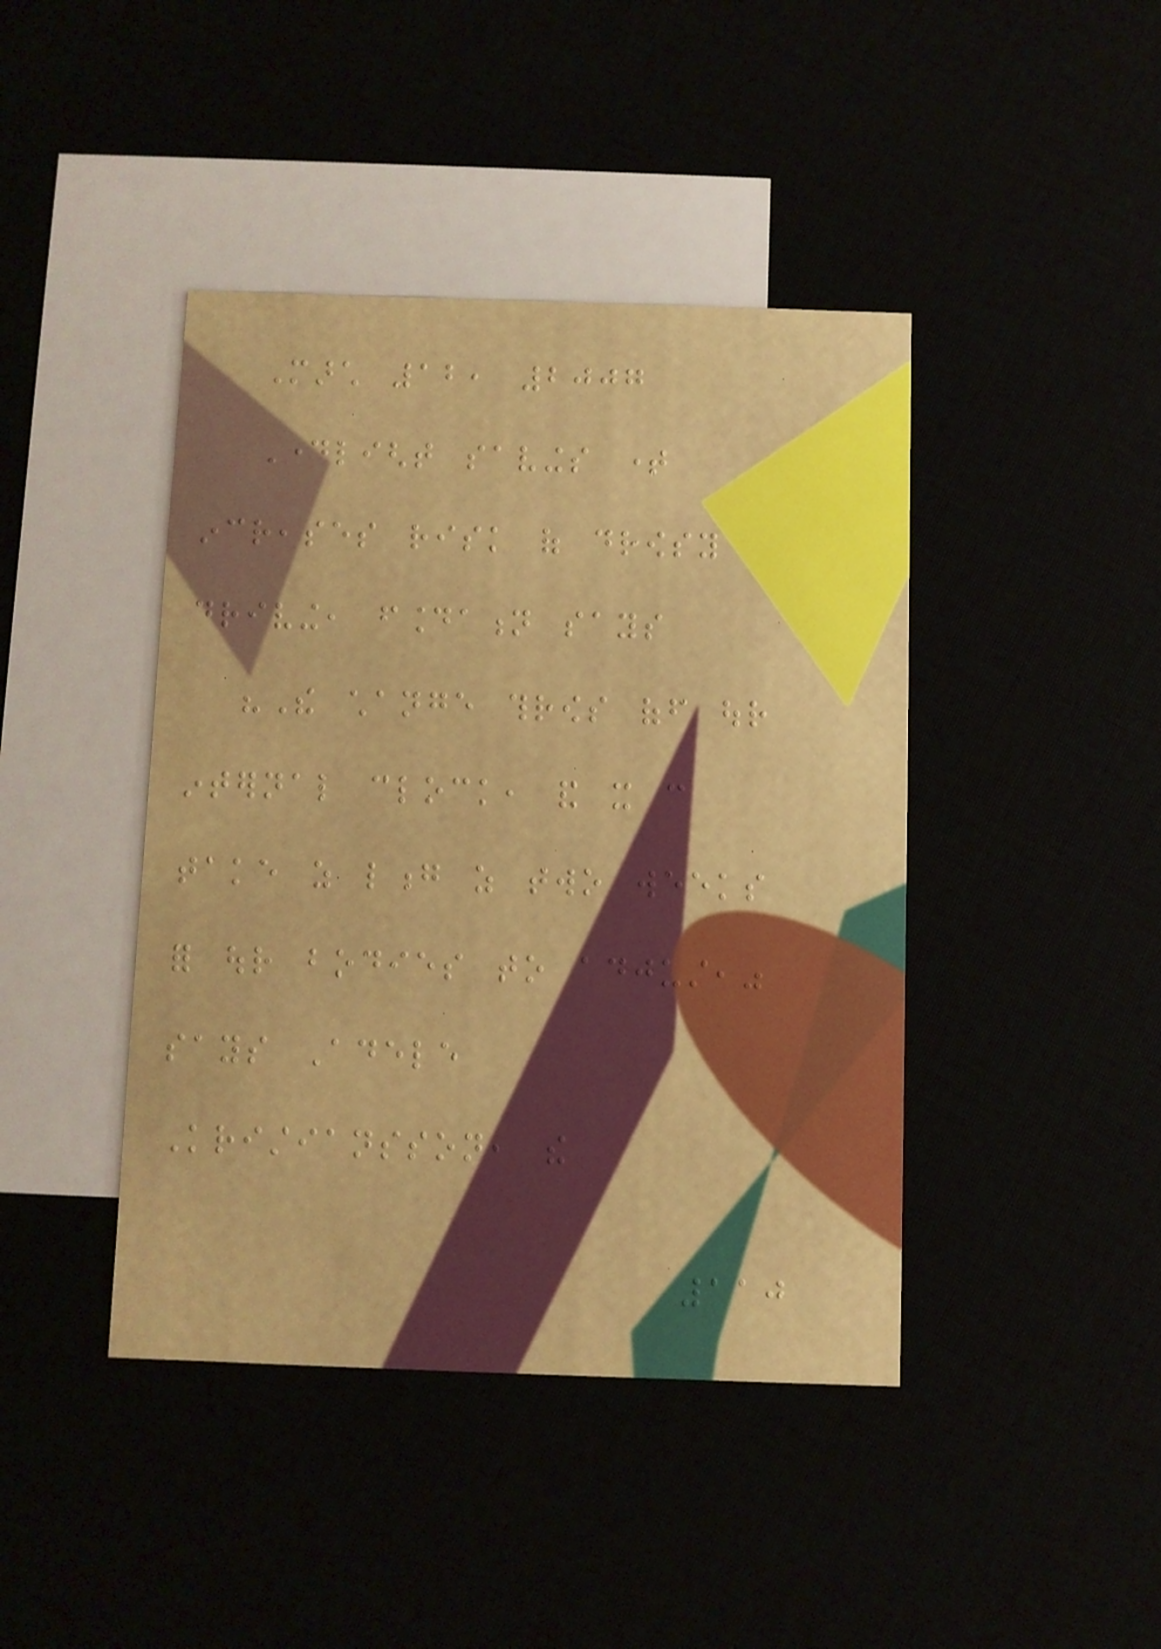March 12, 2007
Daylight savings time
increases risk of drowsy
driving, foundation says
"The change throws off our
internal clock, and it can
take as long as two weeks
for our bodies to adjust,"
says Adele
Kristiansson, the
110
